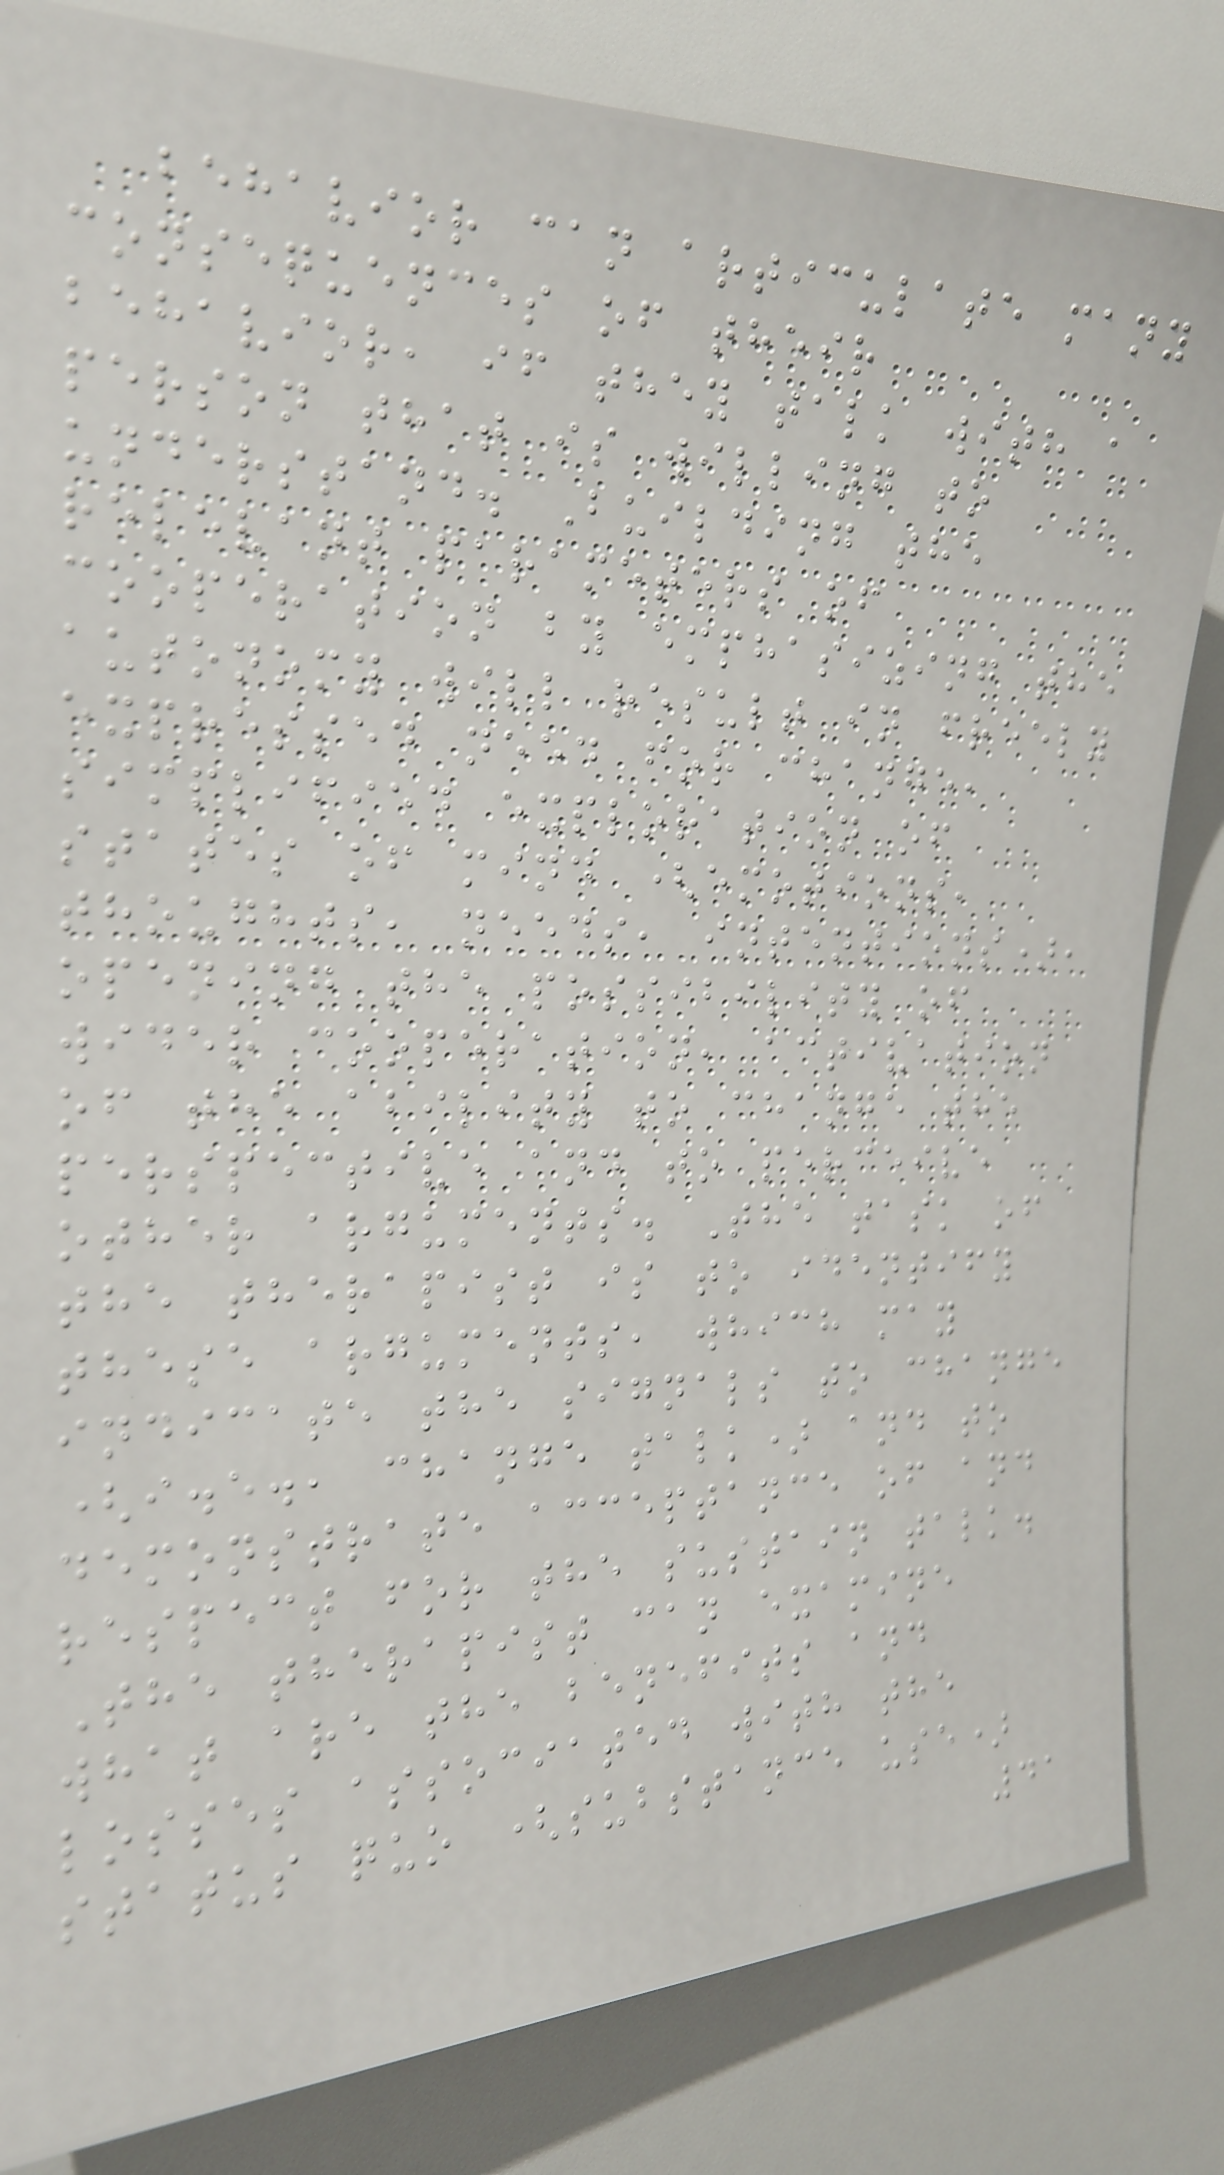behavior can articulate many
consequences of their
behavior, if they talk with a
person that is willing to
understand. Building the
relevant parameters of
cooperation by emphasizing the
autonomy will result in freely
expressed need for change,
simplified exploration of
states of mind (emotions,
thoughts, needs, intentions),
opening the possibility of
wider cooperation, activation
of the ability to change the
perspective and to perceive
other arguments. The task of
the therapist is to identify
these arguments, which may
indicate the signals to change
(i.e., change talk) and to
demonstrate acceptance of and
respect for the sustain talk.
The therapist can examine
what are the benefits and
losses associated with the
status quo (substance use)
41
